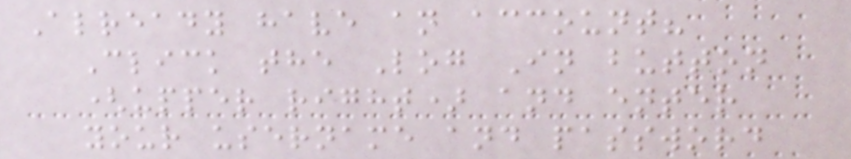Already have an account?
Click the Log In button
(upper right) and enter
your username and password
